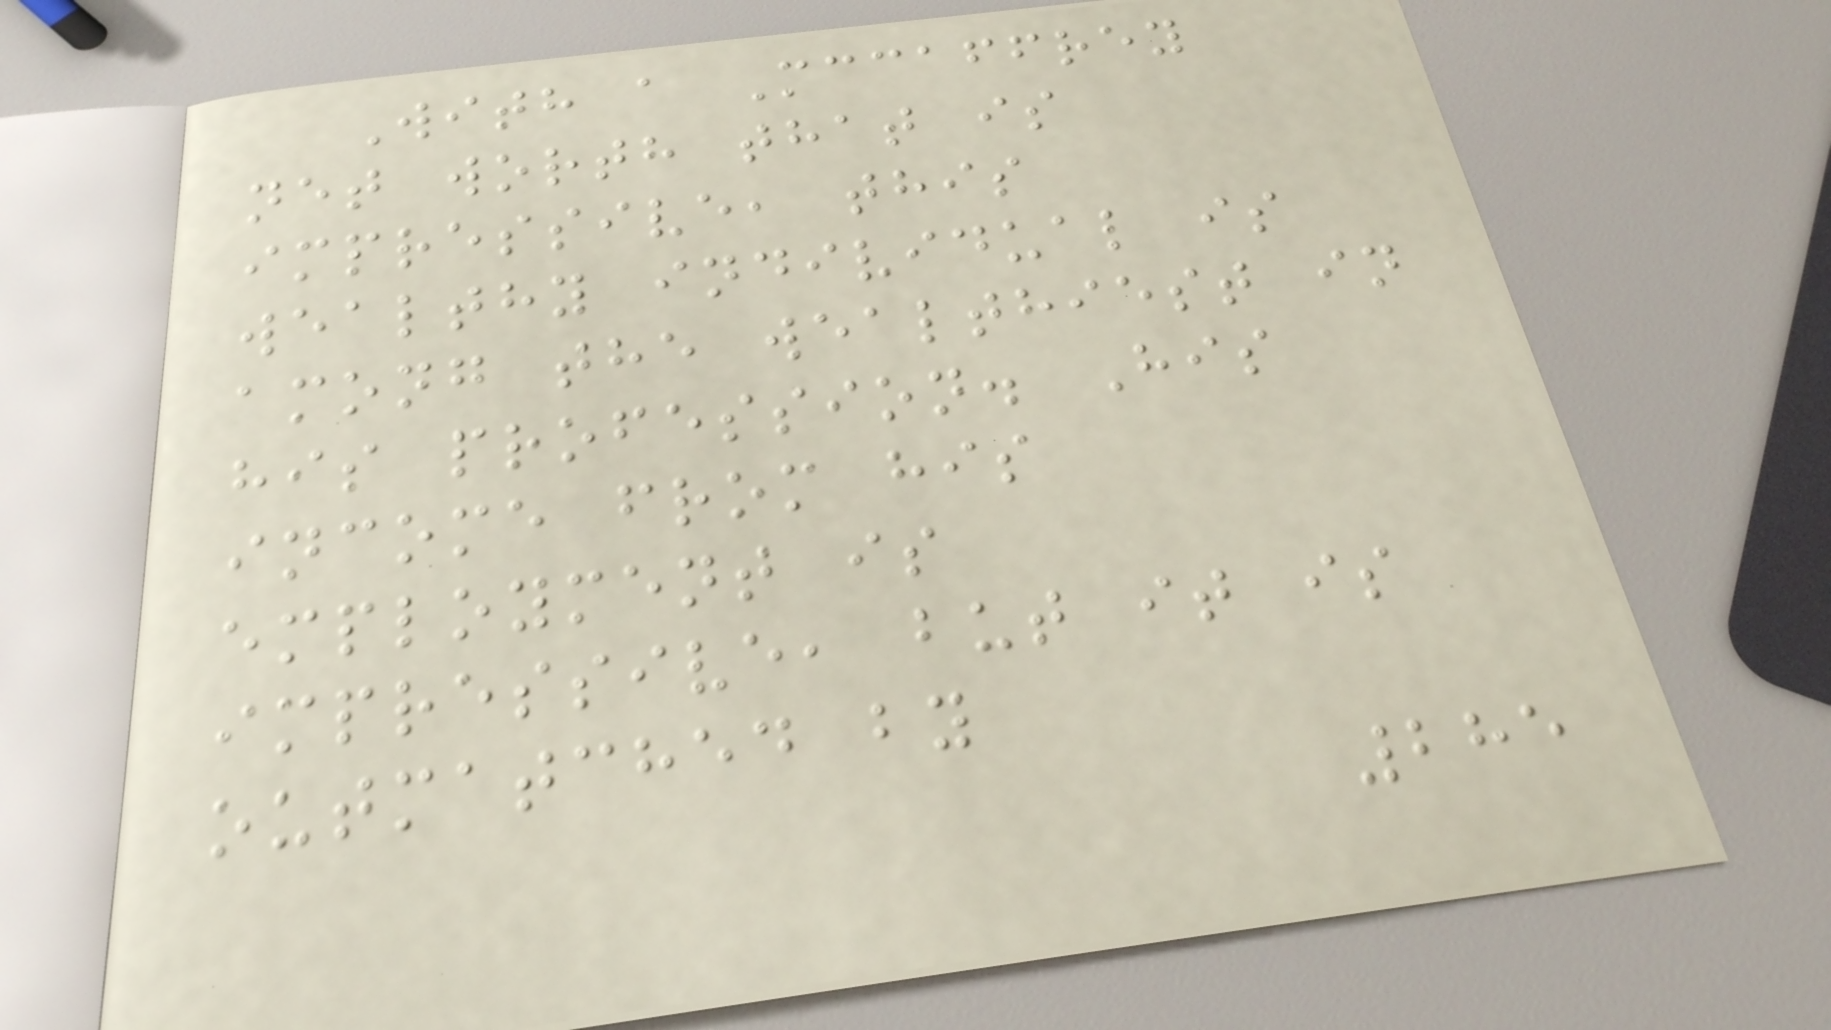With a Mccaffrey
net worth that is
impressive, this
wealthy individual is
among the wealthiest in
his profession. His
income from his
employment is
impressive, but it is
outmatched by
285
